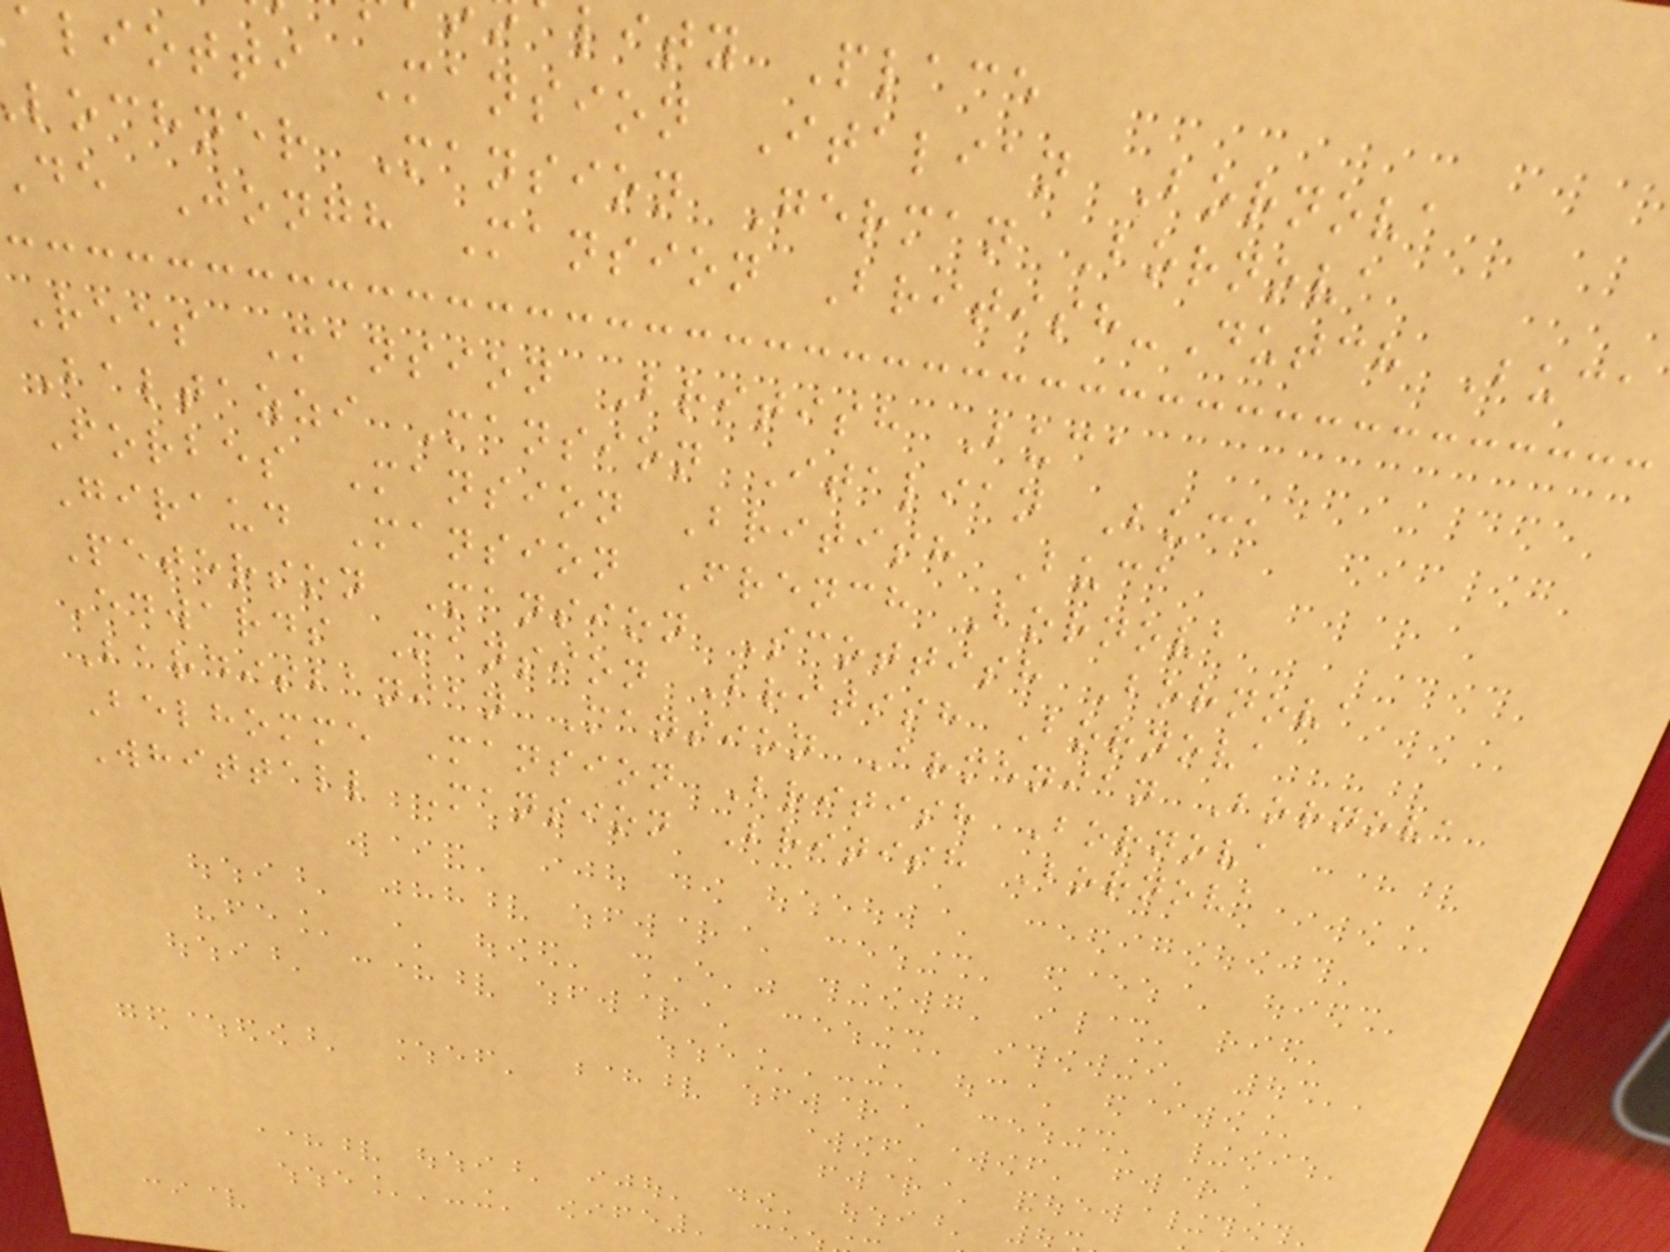lity Place
aliotti Mansion Italian Bornova
lochner Mansion German Bornova
de Jongh Mansion British-Dutch Buca
Rees Mansion British Buca
Baltazzi Mansion Italian Buca
Forbes Mansion British Buca
Giraud Mansion French Bornova
Peterson Mansion Scottish Bornova
Edwards Mansion British Bornova
Bardisbanian Mansion Armenian Bornova
Belhomme Mansion British Bornova
Whittall Mansion British Bornova
